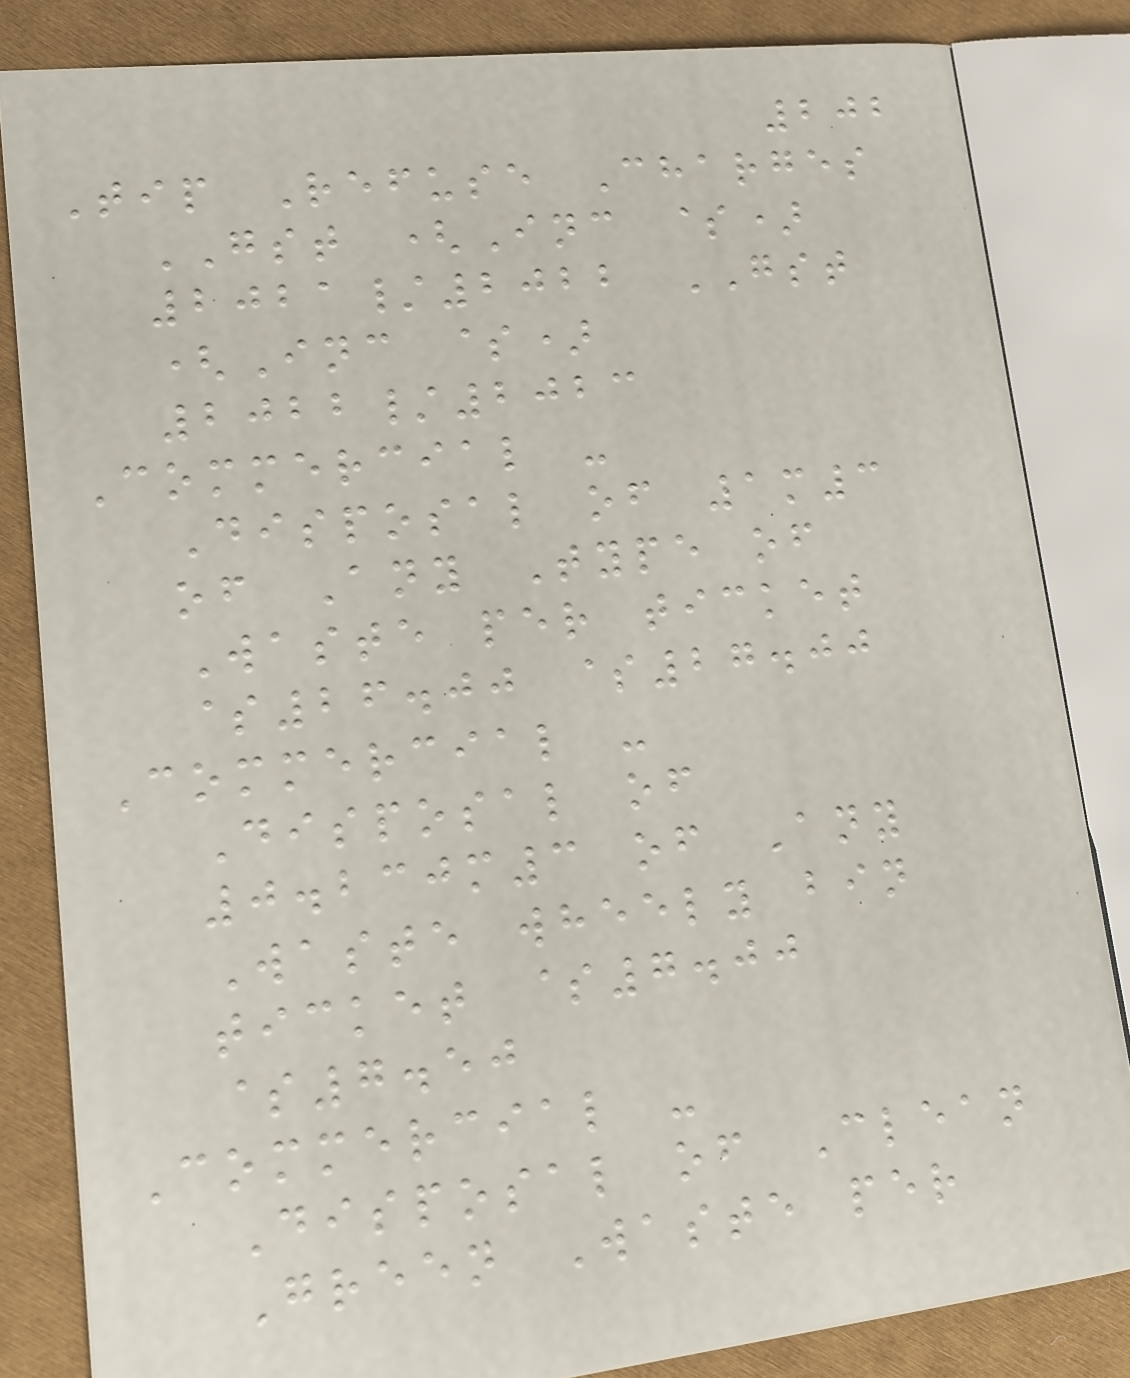202
Tip Refuse Charges
GST (Inc $)
2021/2022 GST
(Inc $)
2022/2023
Commercial -
Disposal of 1m3
of Any Type of
Waste per ticket
$26.00 $27.00
Commercial -
Disposal of
0.230m3 of Any
Waste wheely bin
ticket $7.00
$7.50
Commercial -
Disposal of Clean
Green Waste per
